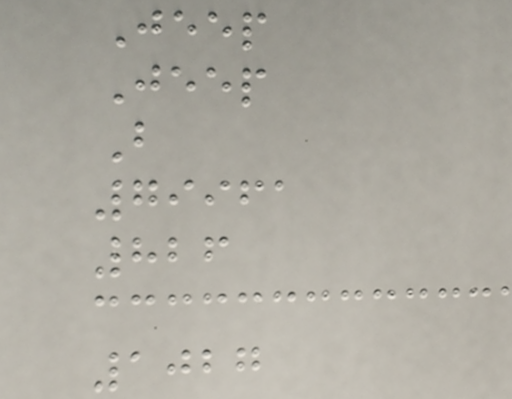Jeep
Jeep
B
79961
826
1027
